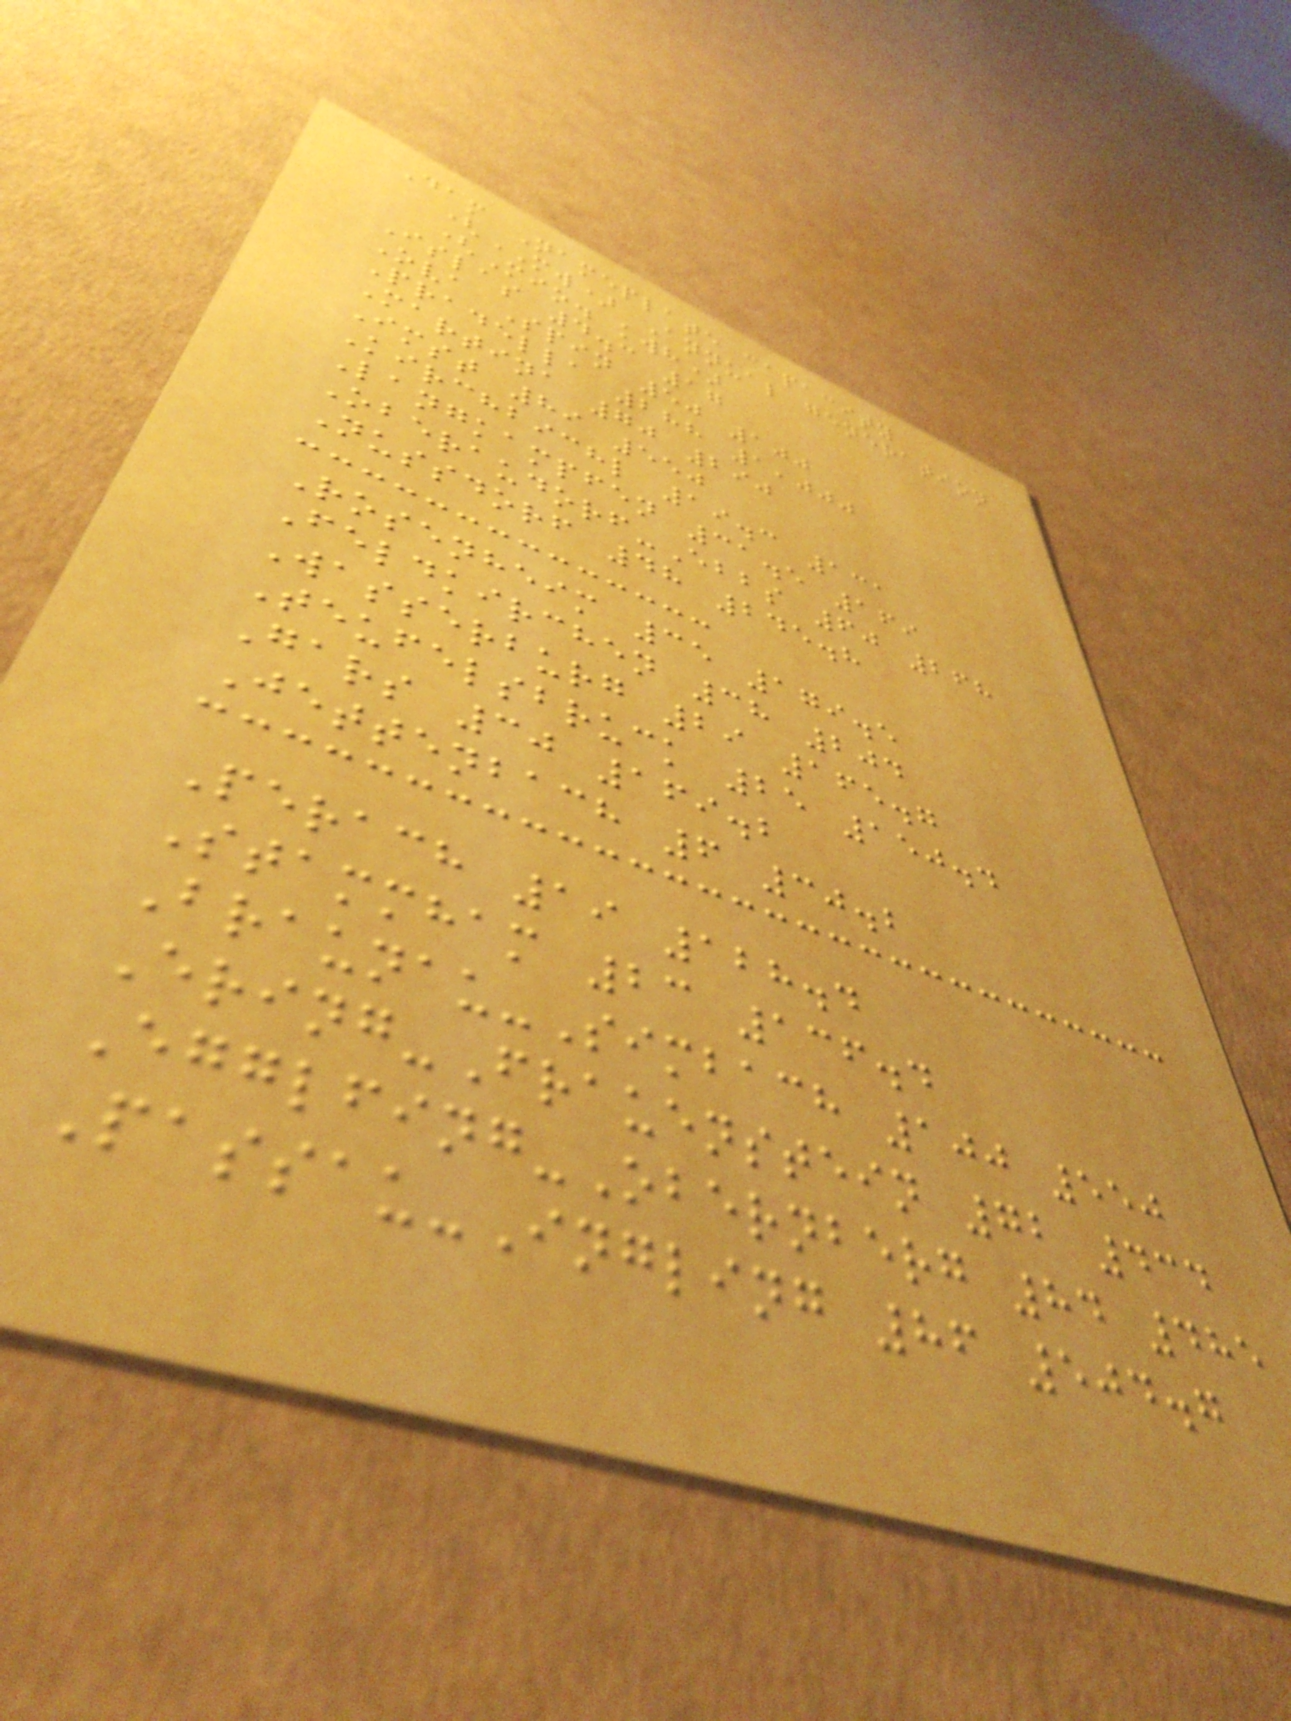Dam Nameplate capacity
(MW) Annual generation
(Mio. kwh)
Islas 4.3 17
Ova Spin 50 100
Pradella 288 1,000
Martina 70 290
Imst 89 550
Kirchbichl 19.3 131
Langkampfen 31.5 169
Oberaudorf-Ebbs 60 268
Nussdorf 48 245.8
Rosenheim 35 179.5
Feldkirchen 38 204
Wasserburg 29 165.7
Teufelsbruck 25 150.4
Gars 30 169.2
Jettenbach 6 30.2
Perach 19 128.4
Stammham 23 136.4
Braunau-Simbach 100 550
Ering-Frauenstein 72 434
Egglfing-Obernberg 84 485
Passau-Ingling 86 504.7
